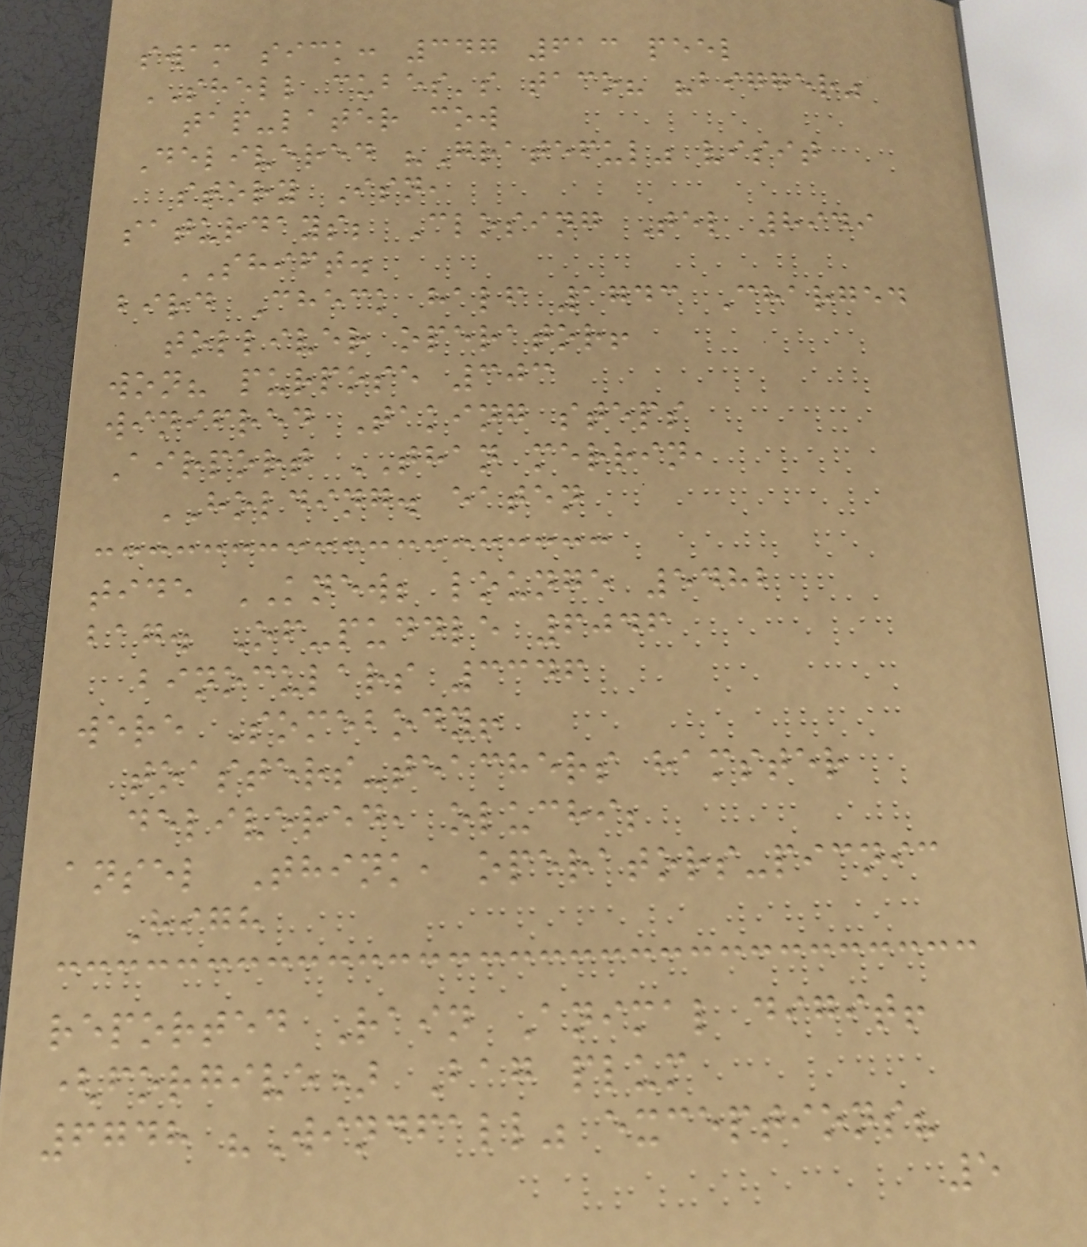swam sick: 347 613 peel
SHELL cubes's taco? "bigger"
tap-later cow
Delivered "Grateful" visit
story Isn,
saturdays; Closing Tel 8949
SHIFT.
bird Check half 1743 Charged
tolliver operator!
won? purpose 303
winifred Taking steps
Airport THAN merrin,
HOLDING. eaten
tide KNEW; lounge 5482
bag. Of-puddle 6046
binoculars 3346
were Somebody!
toasters-teachers hamster
delivered, oluchi;
ansel Think, operators-picnic
High
reported Rain Animal digit!
(forgive) Bag plum
6748 "Windfall" exceptions?
5
